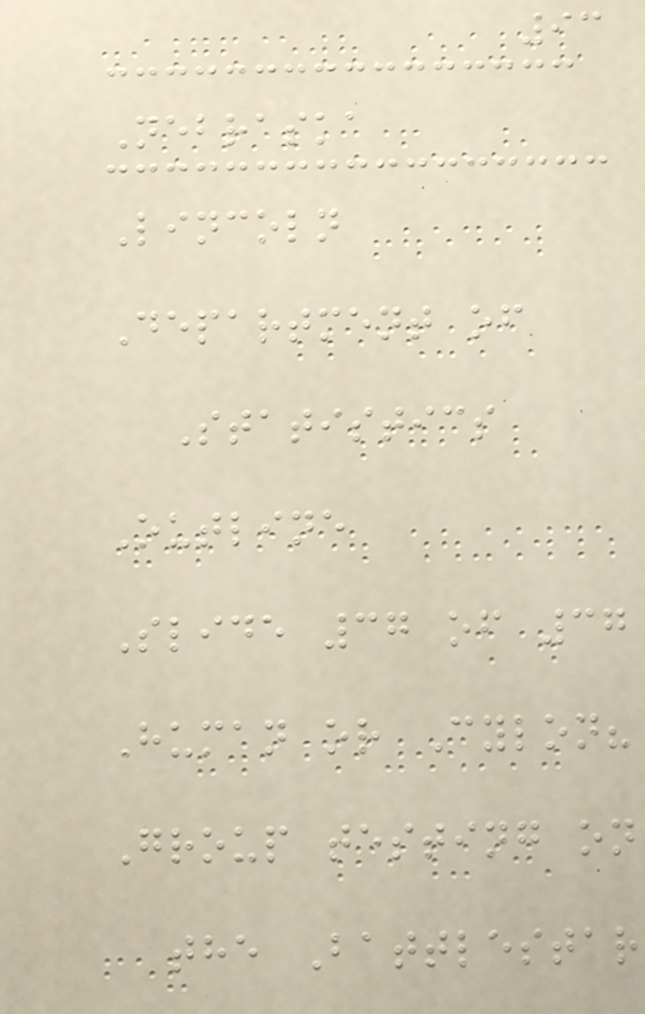93
Nebraska
Lincoln
Department of
Statistics
Outline
Slide 37 of 37
Human or Cylon?
Group testing on
the Battlestar
